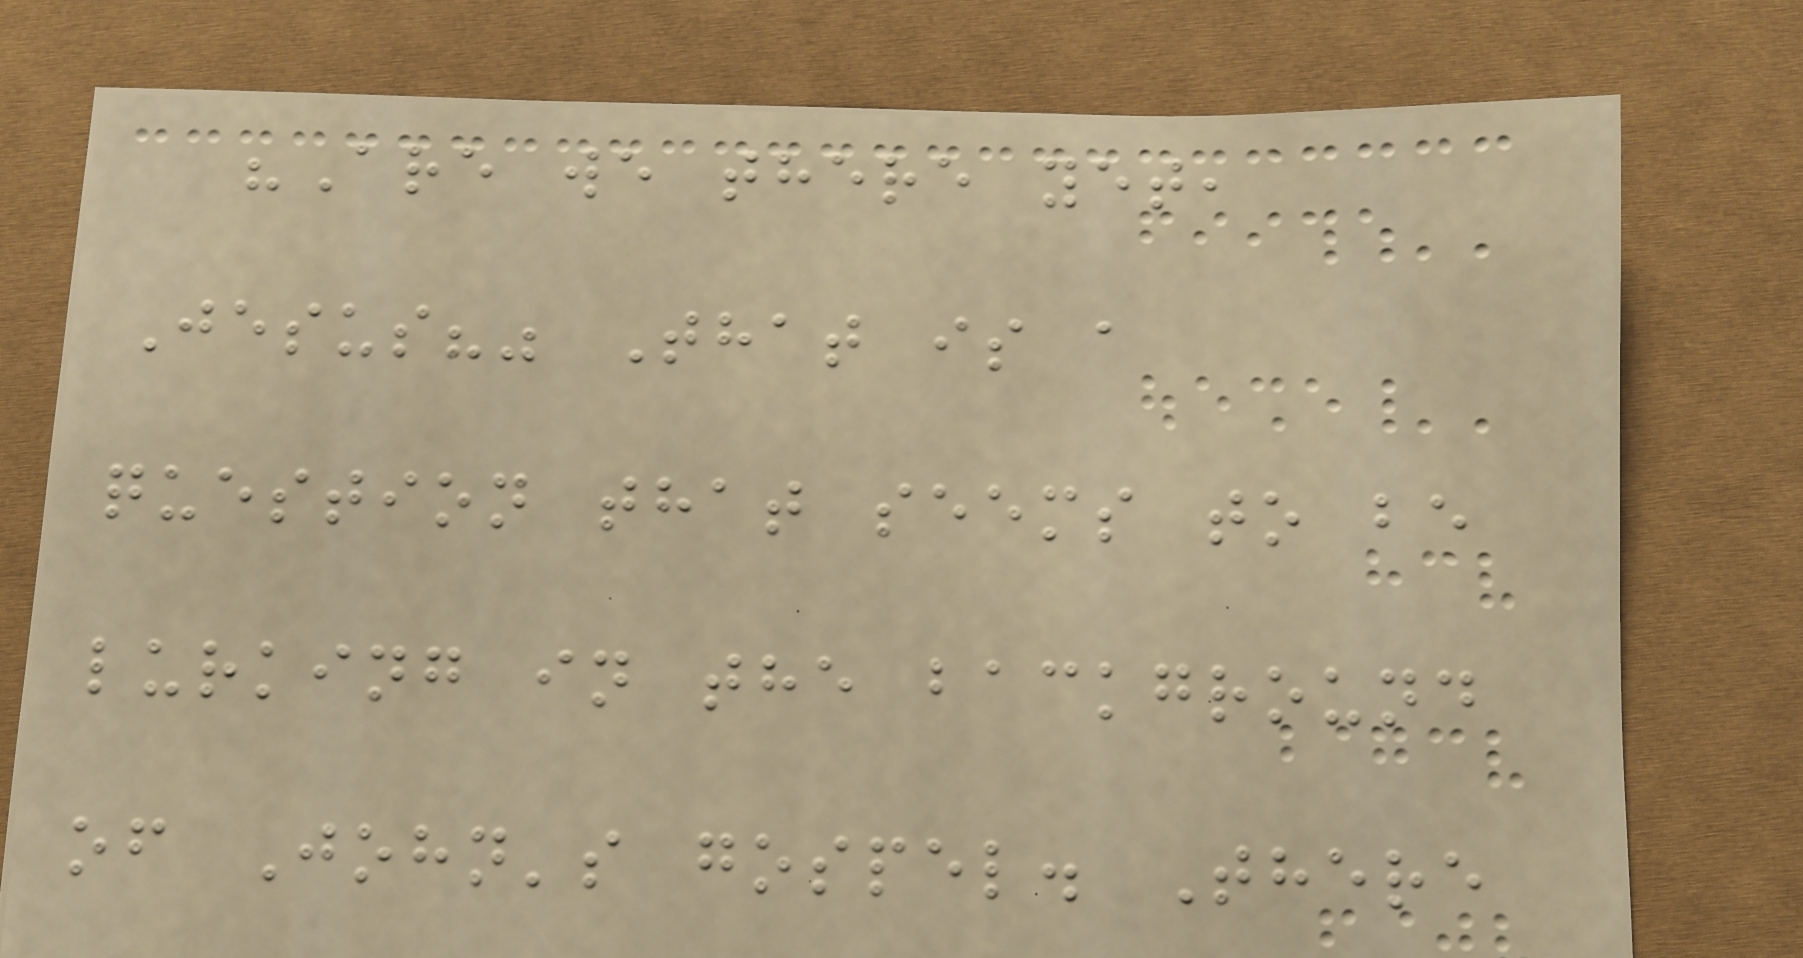"Are we there yet,
Jesus?" That is a
question that seems to be
lurking in the background
of John's gospel. There
